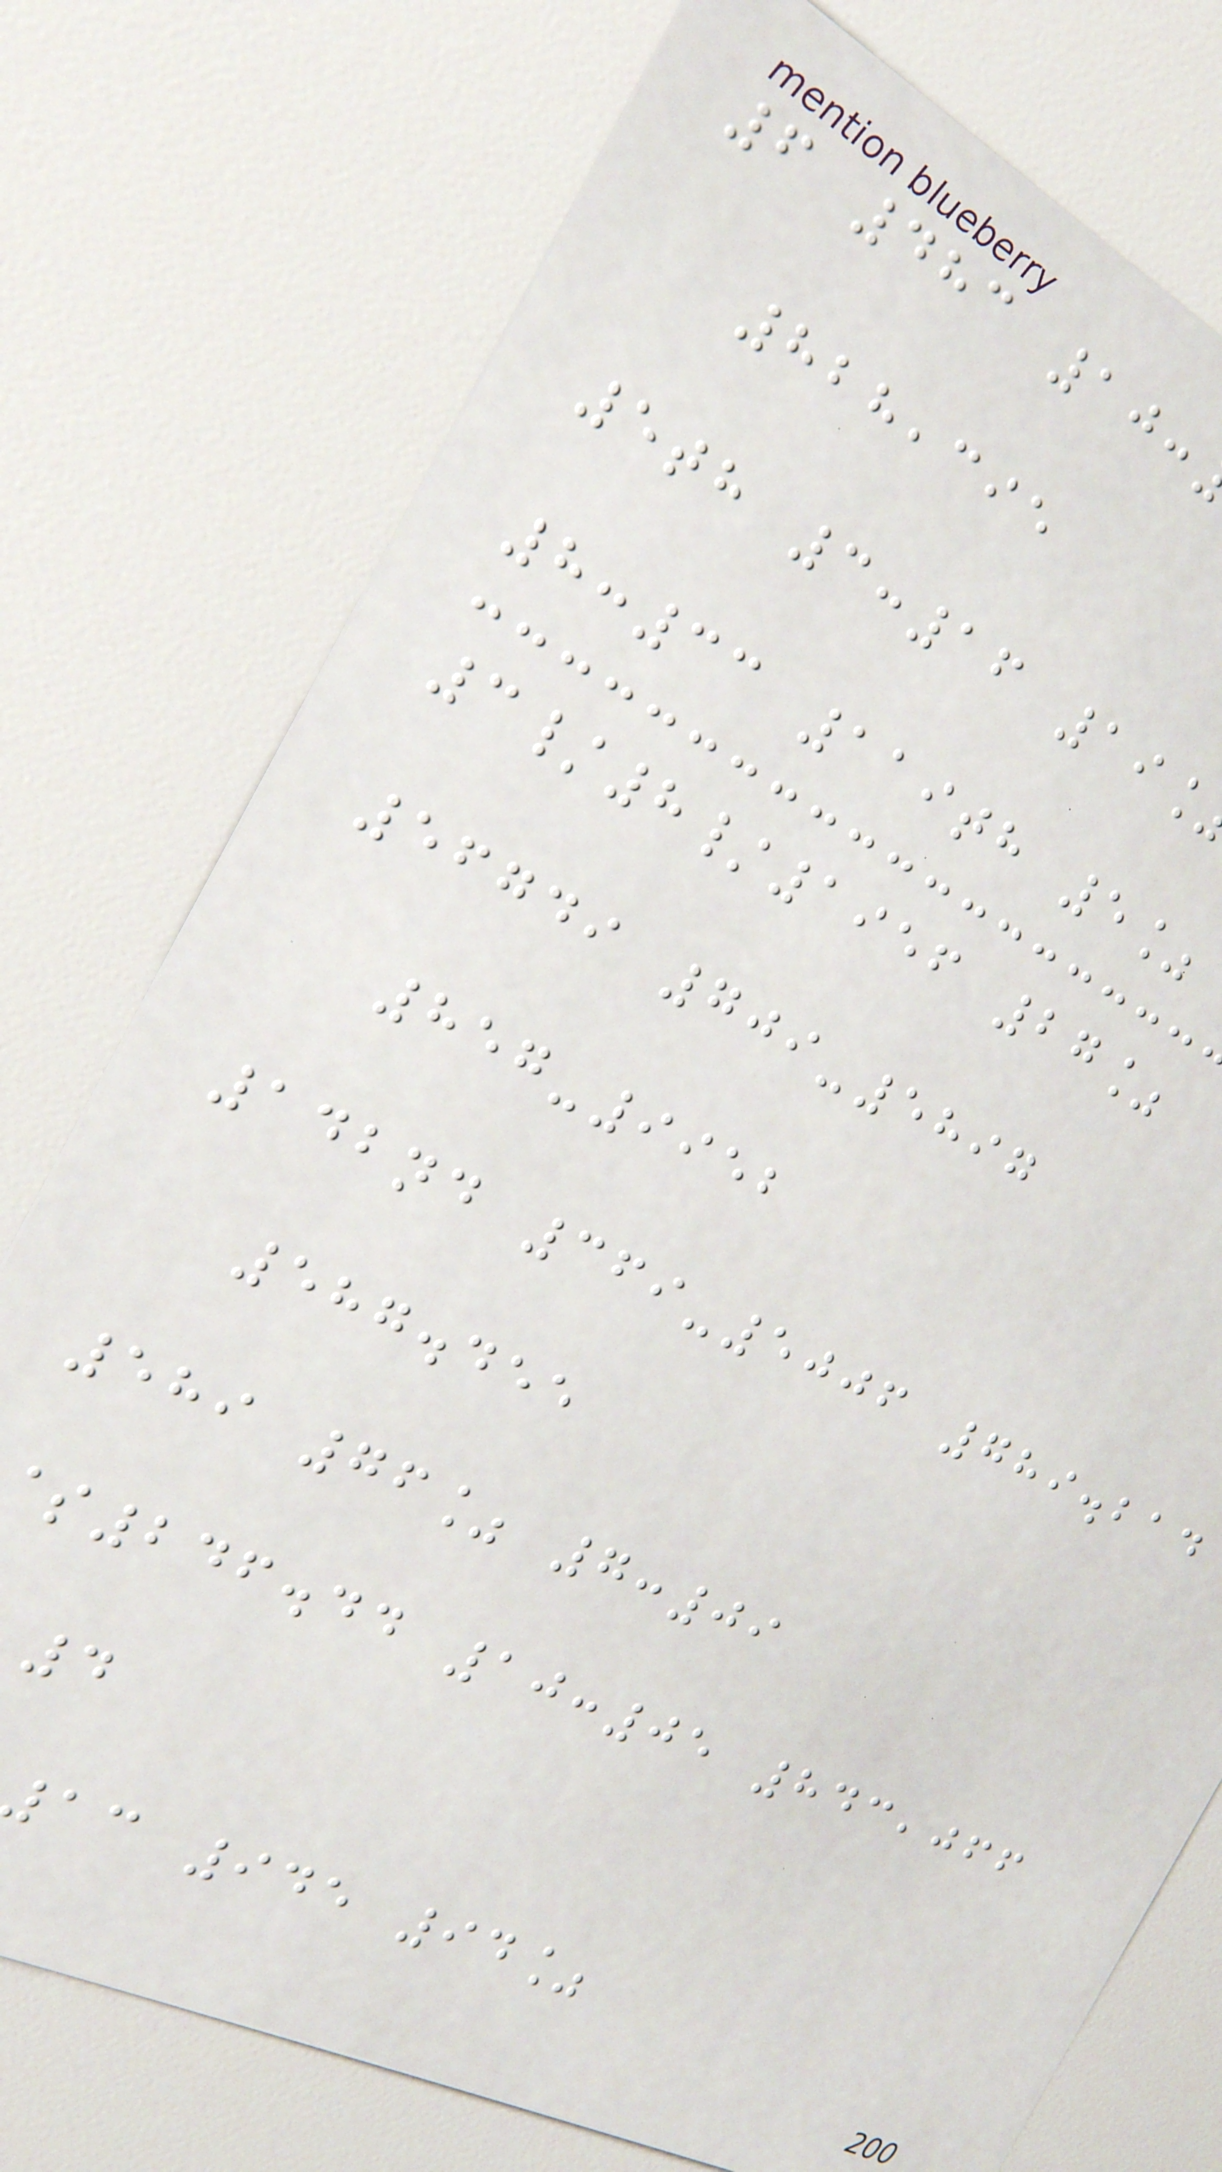6 483 10:
828,395
5th 3:16 19
8:33 119th 5%
3/8/1956 27%
56749 709-5897
857-9952
142nd 369-5006 789.214
587.455
589 76% 7:09
246.44 10:05 843,066
4
ac 945 94%
